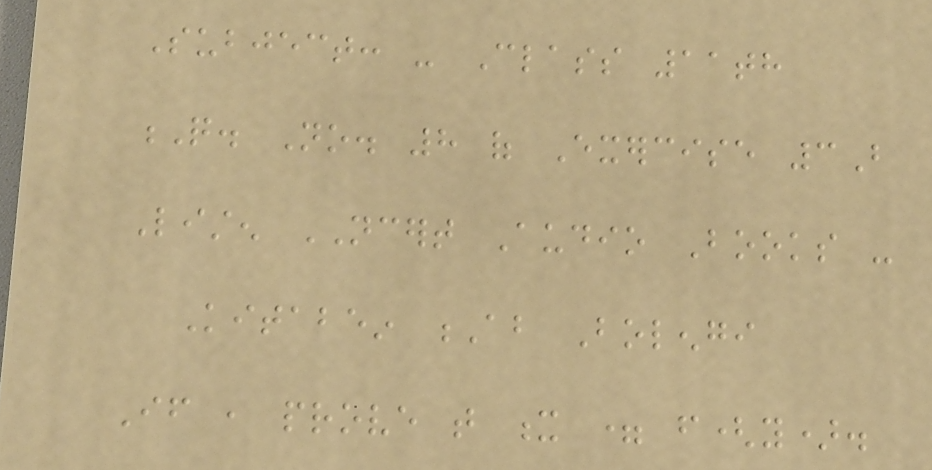Subject: - Class 11th
Q. No. 8 of Exercise 3B
Listen NCERT Audio Books -
Kitabein Ab Bolengi
If , prove that x = f(y).
